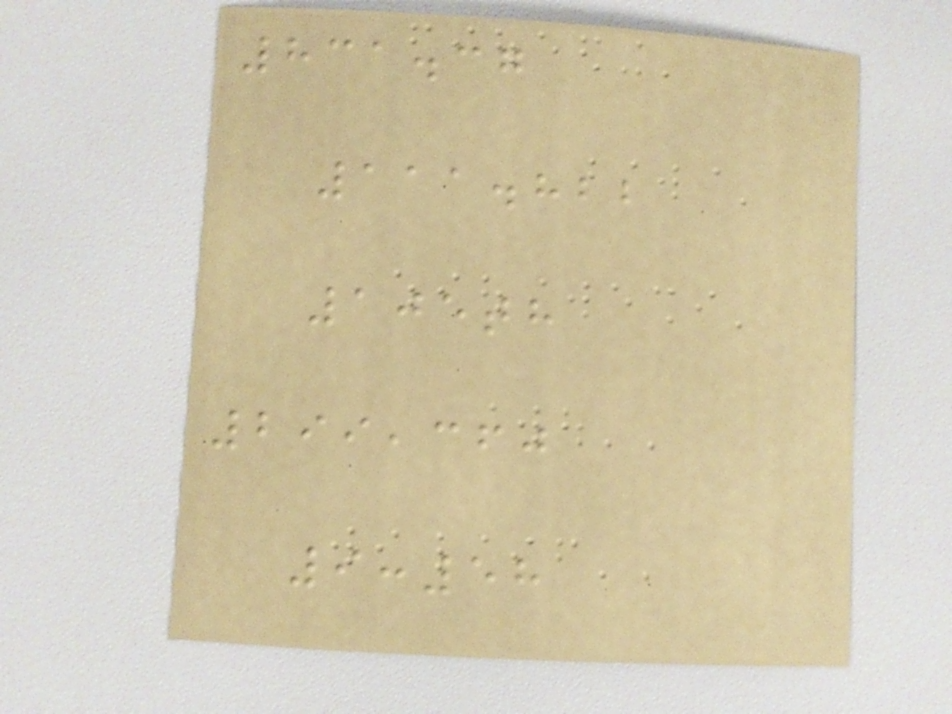831.37
111.822
105th
299,360
9:58
